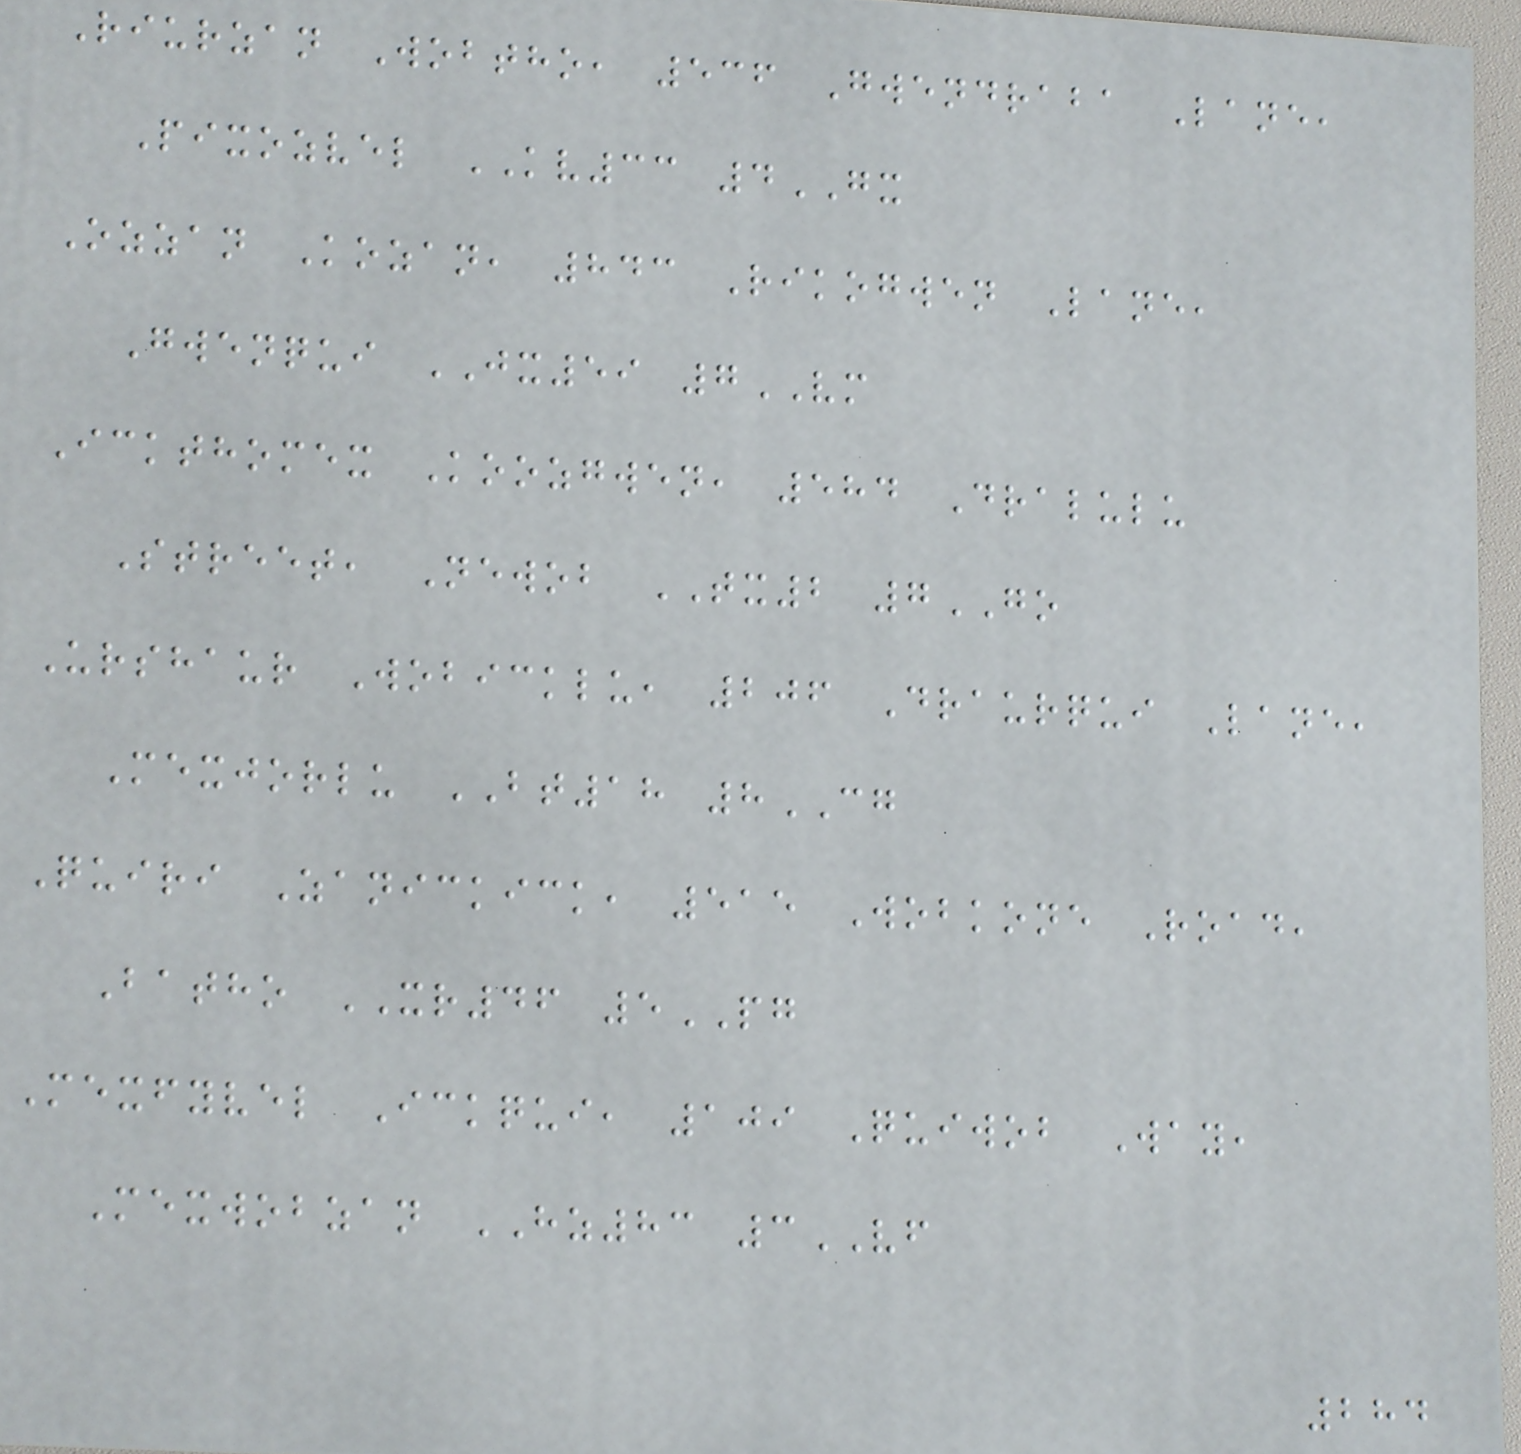Riurzan Wobtho, 536 Gwendraba Lane,
Pixozvel KV33 4GX
Ozzan Kozan, 843 Rikogwen Lane,
Gwenqui JX59 7VM
Ickthomex Koozgwen, 584 Dralulu
Street, Newob TX2 7GO
Urshaur Wobicklu, 206 Draurqui Lane,
Mexjorlu BT18 8CG
Quiri Zanickick, 515 Wobkone Road,
Batho XR46 5PG
Mexfyvel Ickqui, 109 Quiwob Way,
Mexwobzan HZ83 3VF
284
